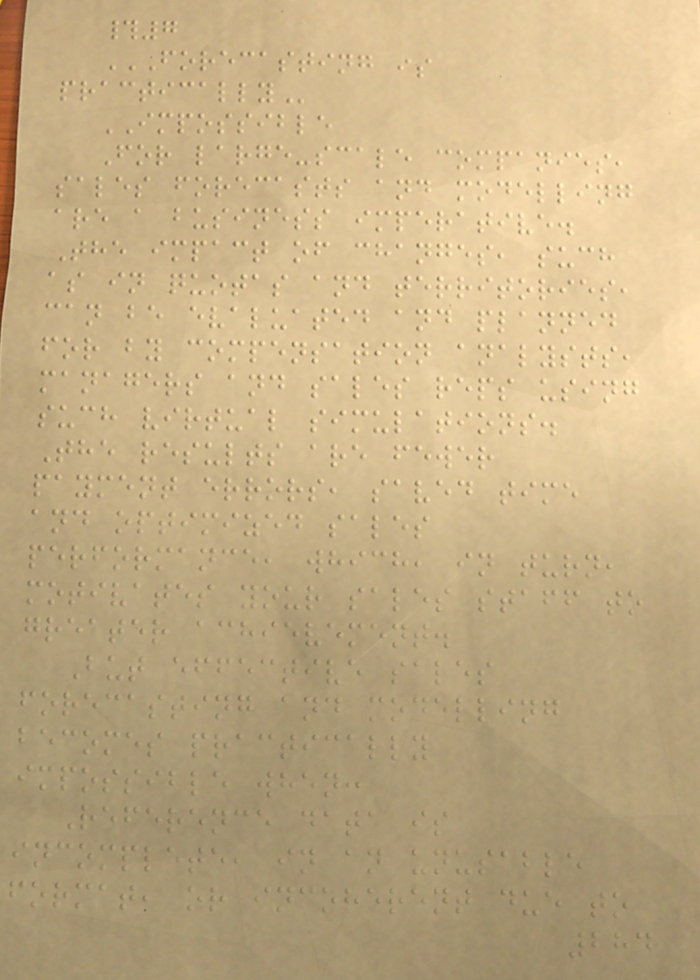#7
FORECASTING IS
PRACTICALLY
IMPOSSIBLE
For large-scale companies,
sales forecasts and modelling
are a business imperative.
The impact of changes, such
as in quotas and territories,
can be evaluated and planned
for by compensation analysts,
managers and sales reps using
such virtual simulations.
The results are fewer
payment errors, saved time
and optimized sales
performance, which, in turn,
motivates your sales staff to
greater achievement.
But effective sales
forecasting and modelling
becomes practically
impossible when:
Reference data is
incomplete, in an unusable
format, or incoherent due to
284
